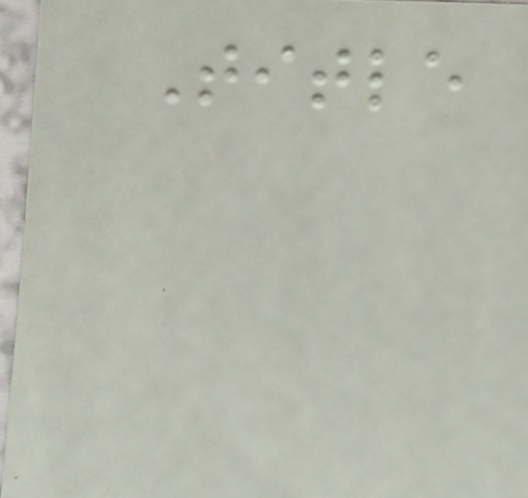Title
